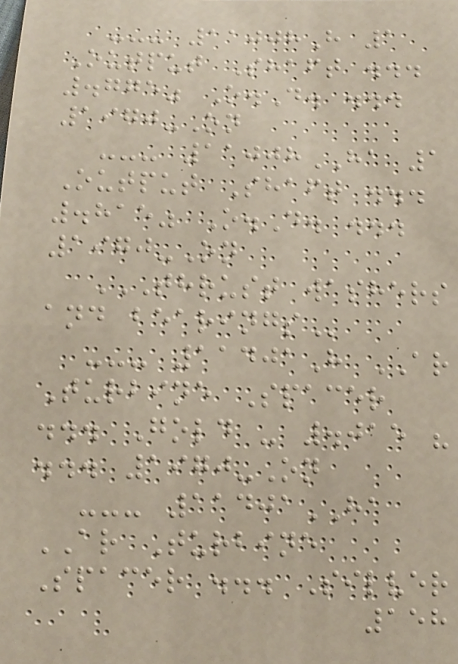--- 11008H 1
Output Shaft ...
.775" O.D. ...
1970-On
--- 11008HA 1
Output Shaft ...
.815" O.D. ...
1970-On
THRUST WASHERS
AND BEARINGS
--- 11401H AR
Turbine Spacer
... Gold - .015 "
... 1970-On
--- 11401HA
AR Turbine
Spacer ... Silver
158
